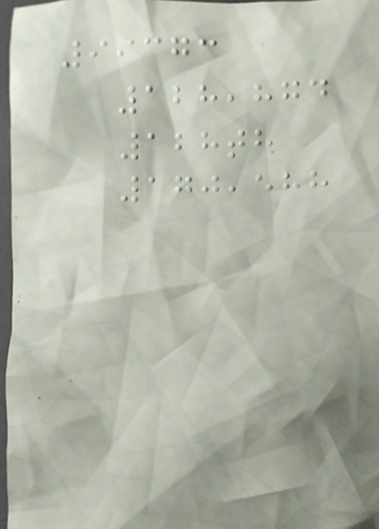99373
128,874
128th
170,588
